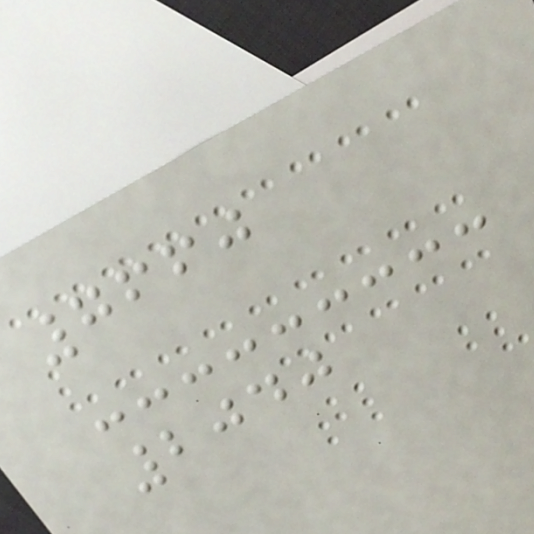7660
2040
